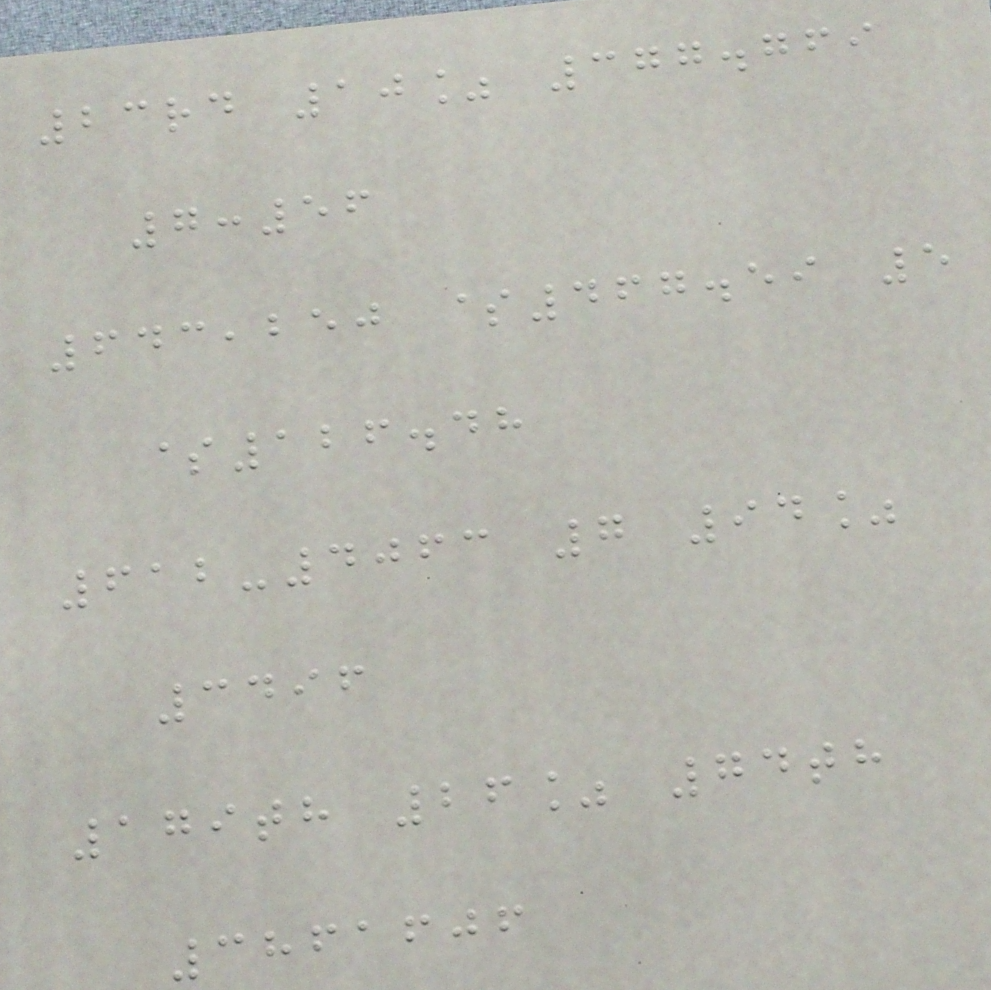23rd 10% 377.769
7:56
643,250 $467.59 5
$126.48
612-4063 7 94%
3496
179th 26% 74th
3861606
